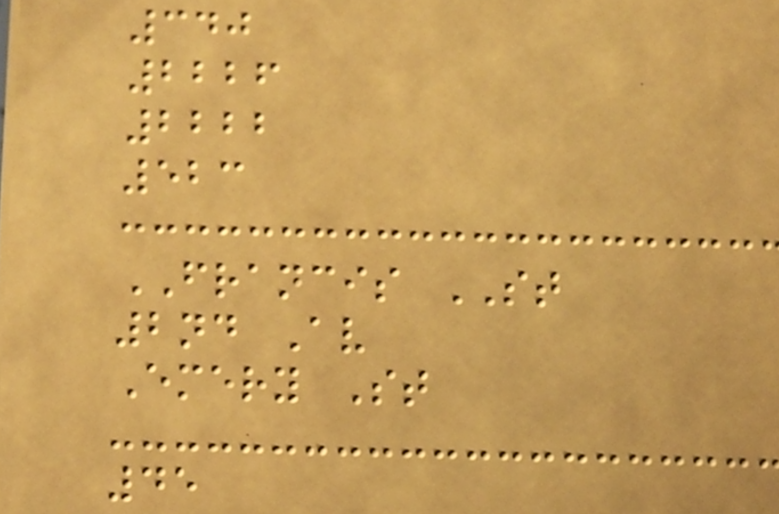340
2226
2222
523
FRANCIS ST
2nd Av
Emery St
45
